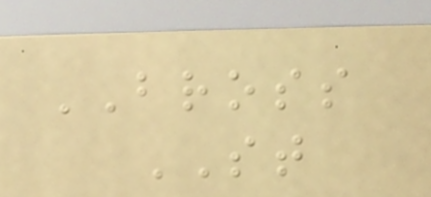BROSS
ST
